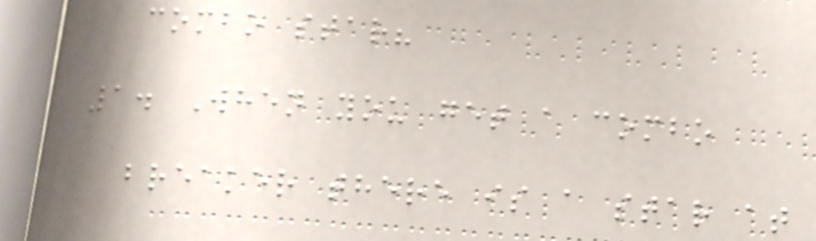combo star?
1. When you get a combo
breaker there is a star at
